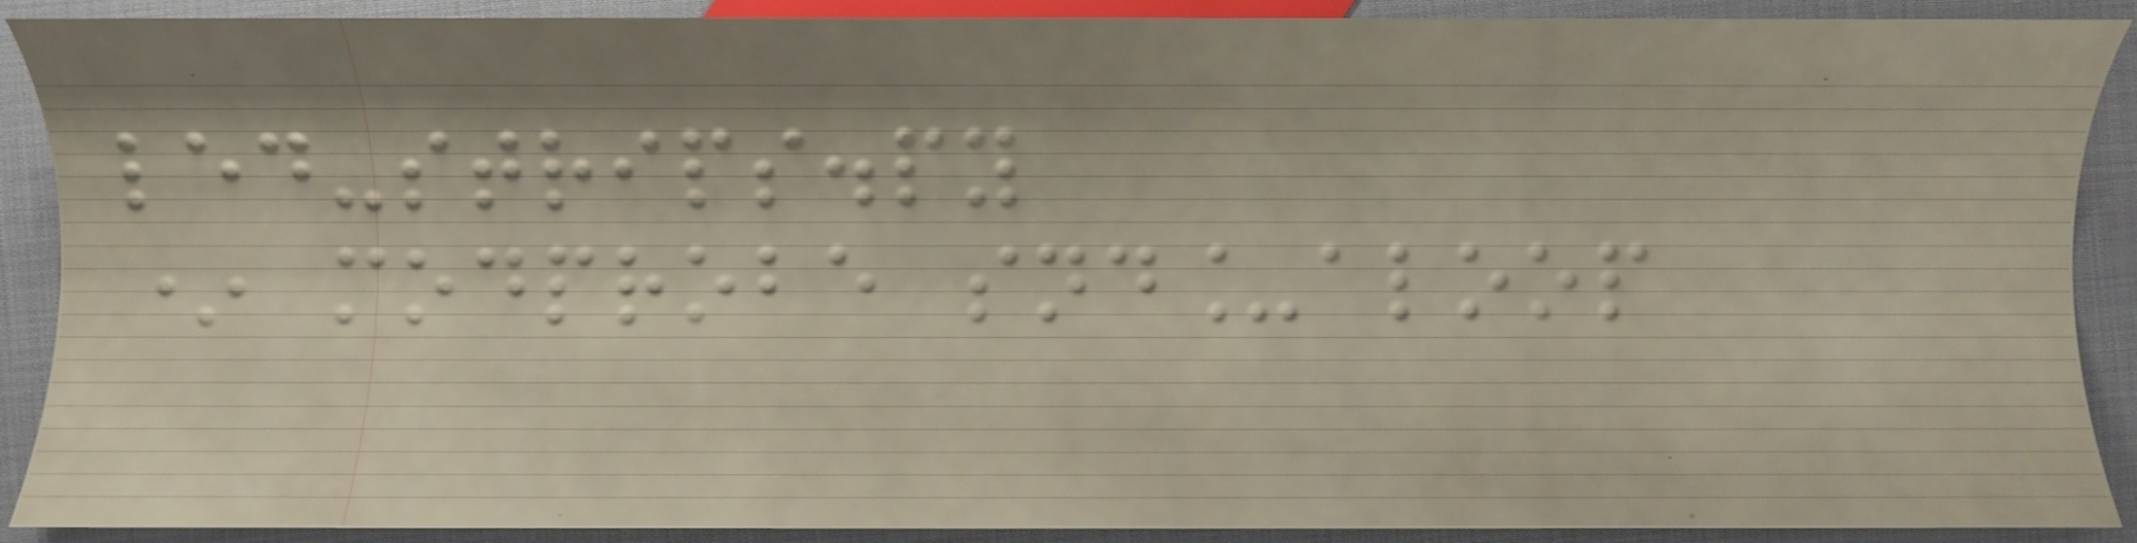led-strips.py
* modprobe snd_aloop
